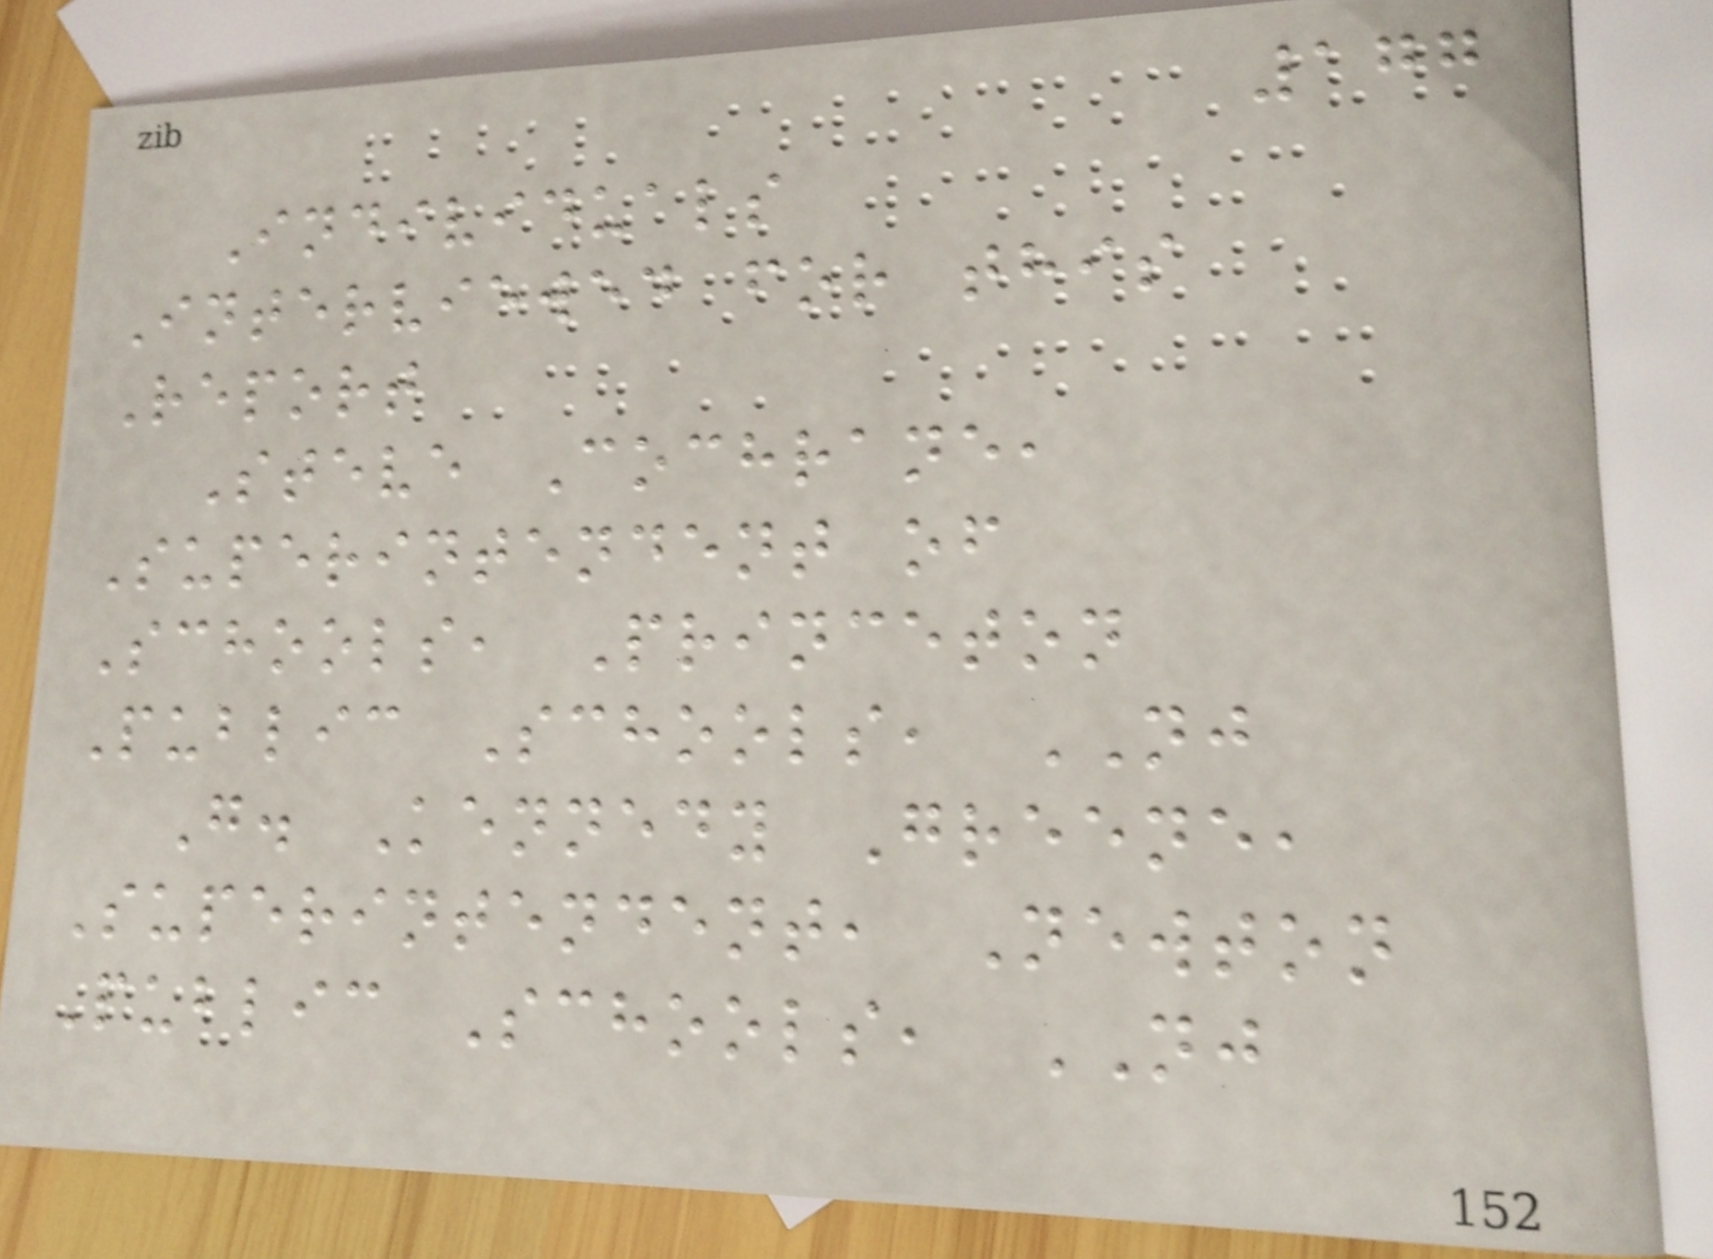177
Individuals
Interviewed for this
Report
Steve Cochrane,
Superintendent of
Schools, Princeton
Public Schools, NJ
G. Kennedy Greene,
Superintendent, Newton
Public Schools, NJ
